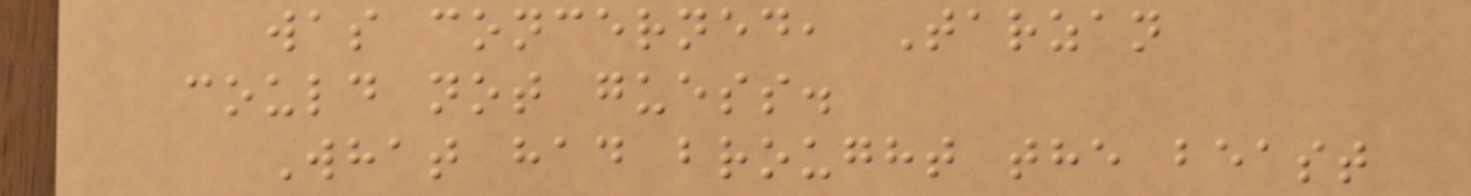was concerned, Tarzan
could not guess.
What had brought the beast
